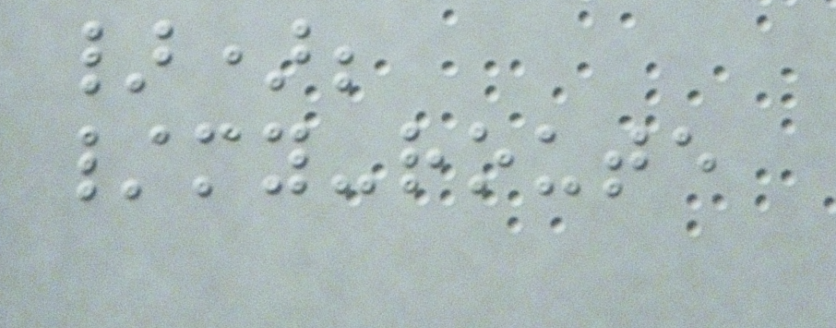});
/my-route
